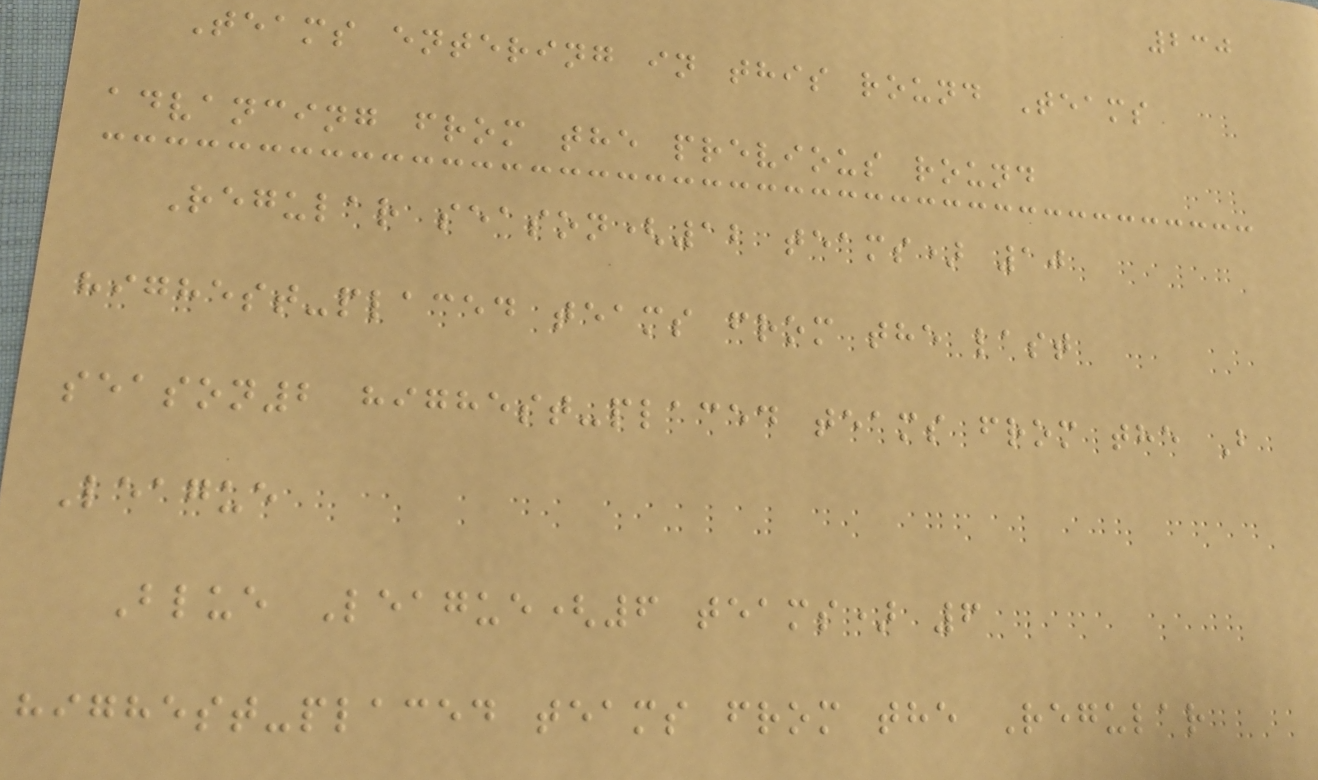230
Teams entering in this round Teams
advancing from the previous round
Regular season(12 teams) 10
highest-placed teams from the last
season2 highest-placed teams from the B
League
Blue League(6 teams) 6
highest-placed teams from the Regular
